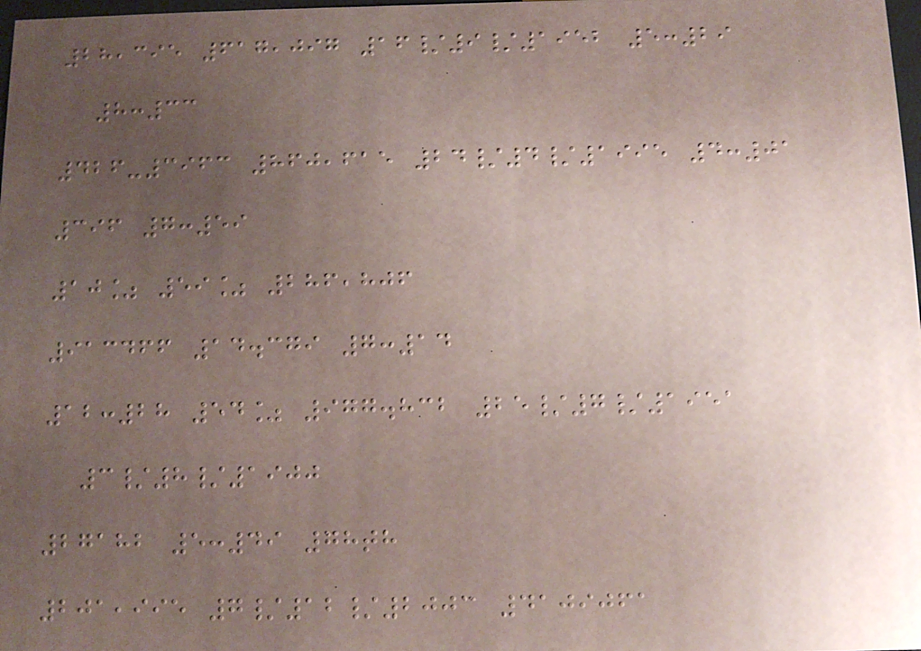28,395 617,097 16/9/1952 5:29
8:33
426-3963 860,615 24/4/1995 4:01
396 7:59
10% 59% 286,806
913466 14.379 7:14
12:28 54% 977.832 25/7/1951
3/8/1900
27182 5:49 78th
201,995 7/12/2003 4109061
